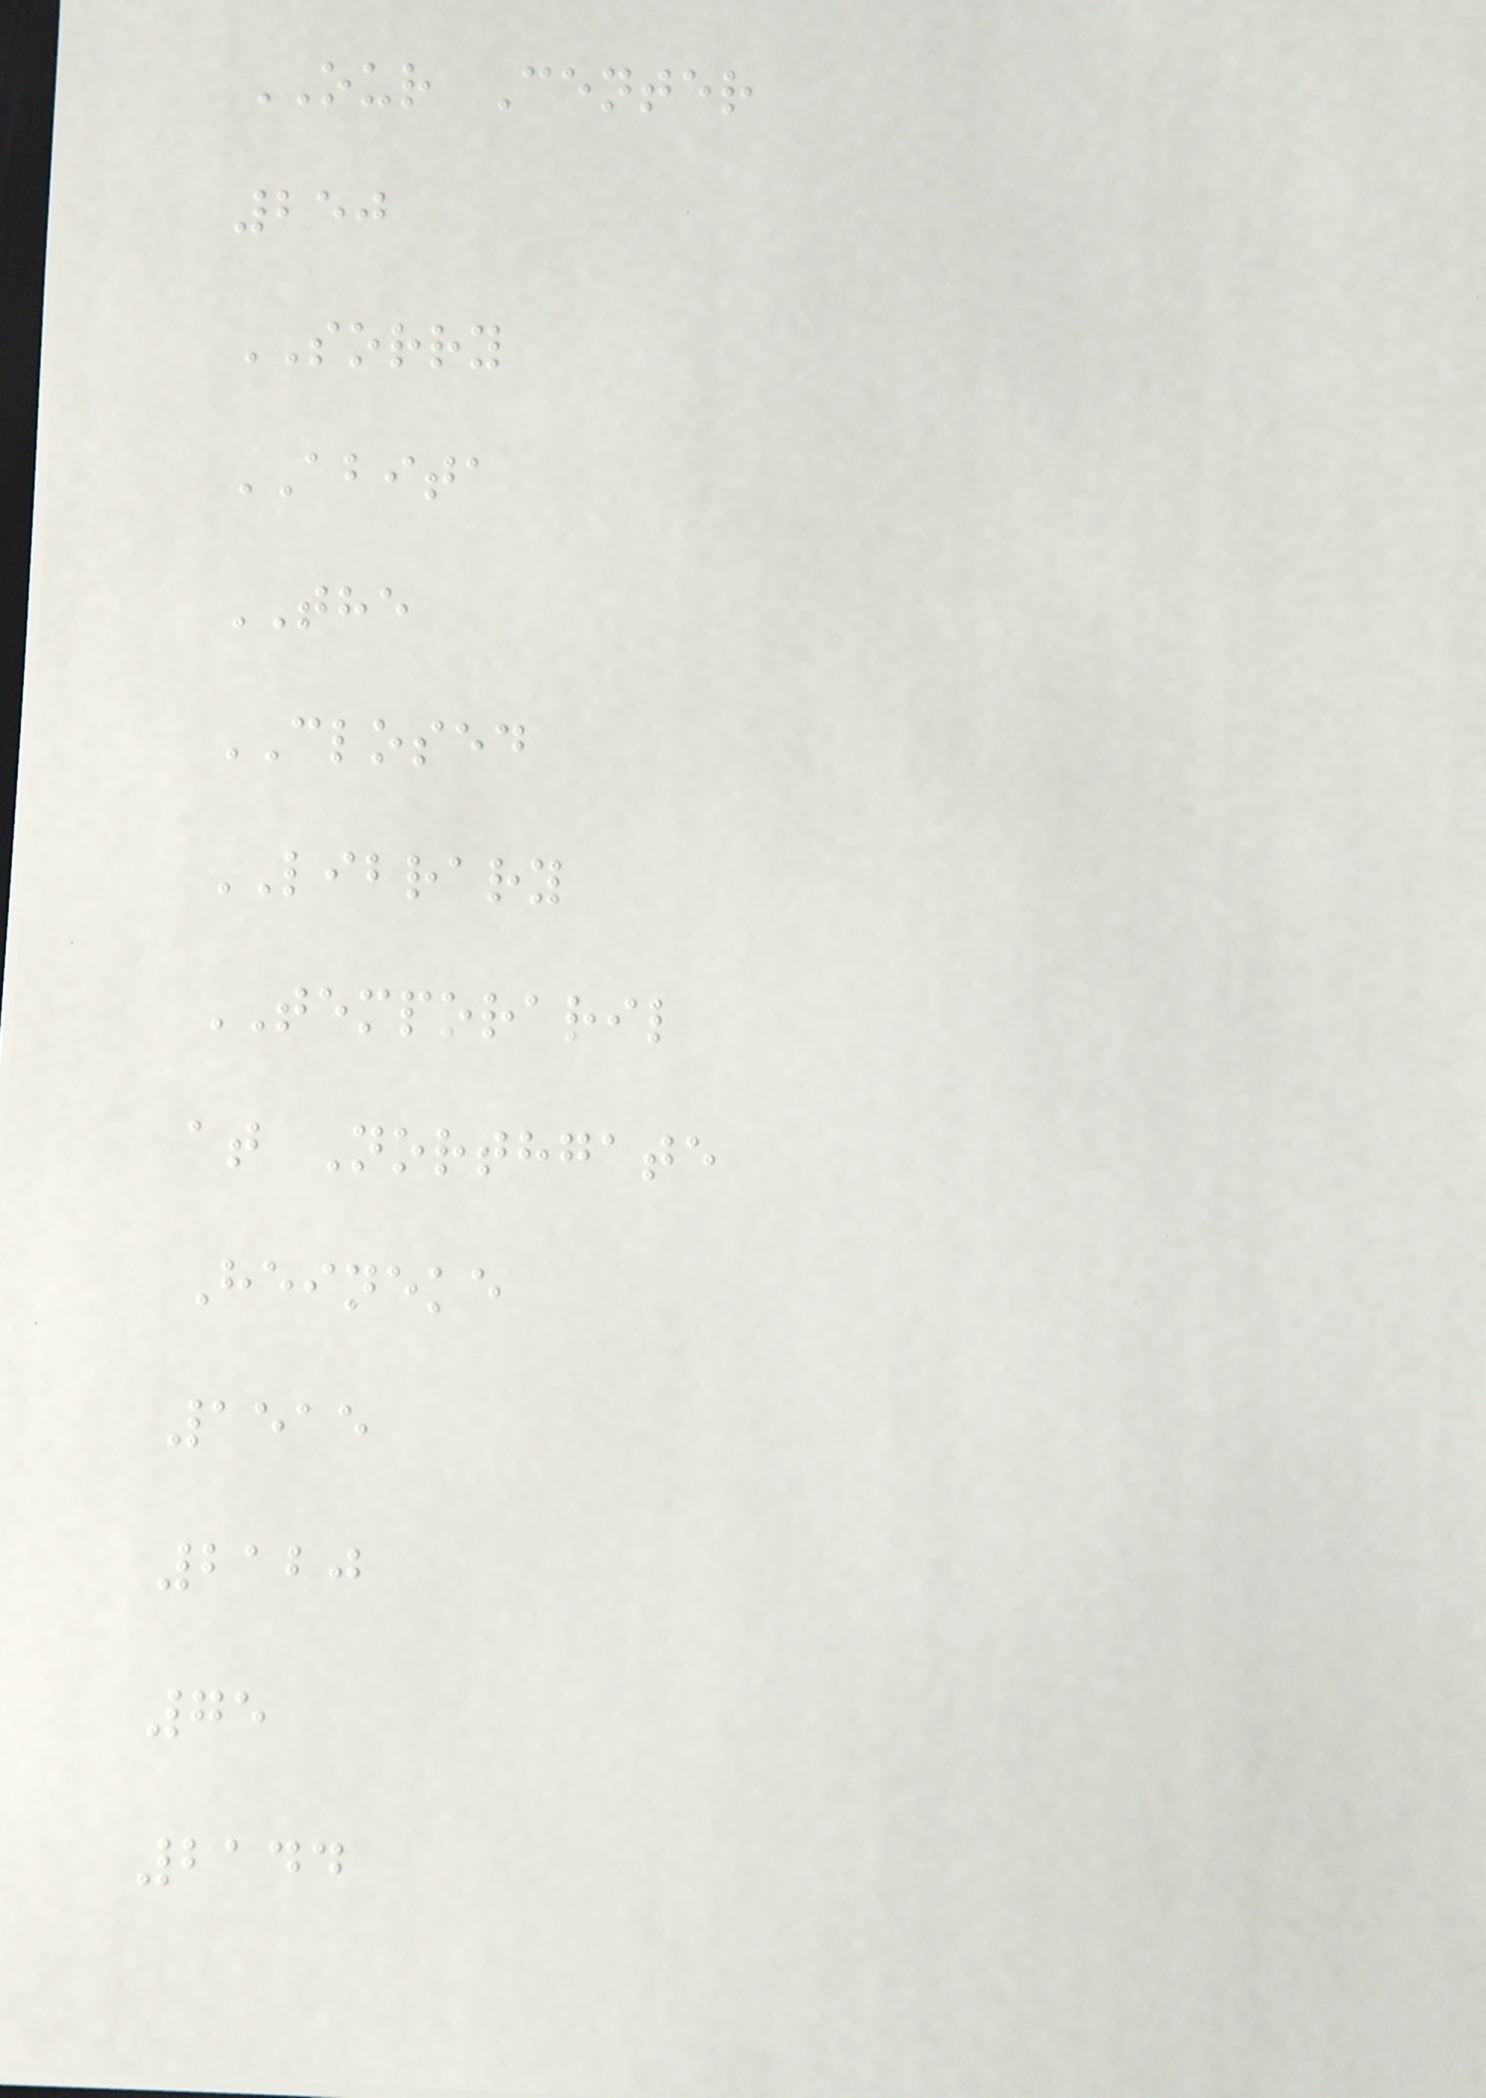OUR Center
250
SORRY
ABITA
THE
CLOSED
LIBRARY
TEMPORARIL
at Northgate
Heineke
1515
2120
75
2144
